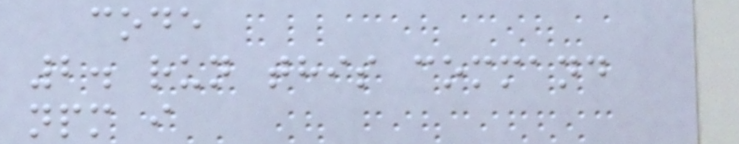code
2. run this command
npm i
